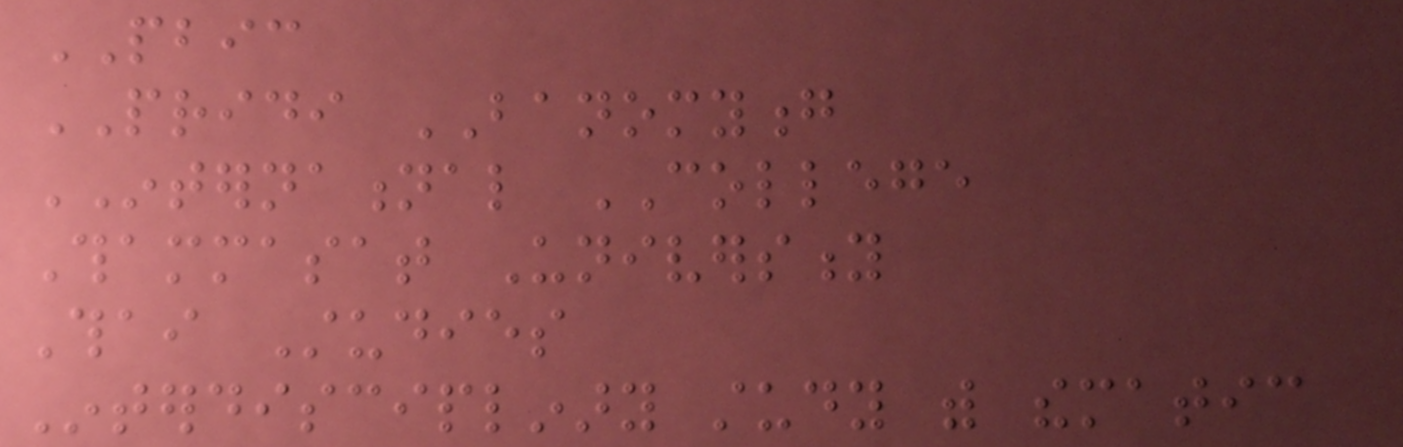PBIC
PRIDI BANOMYONG
INTERNATIONAL COLLEGE
Thammasat University
Thai Studies
Interdisciplinary study with thematic
